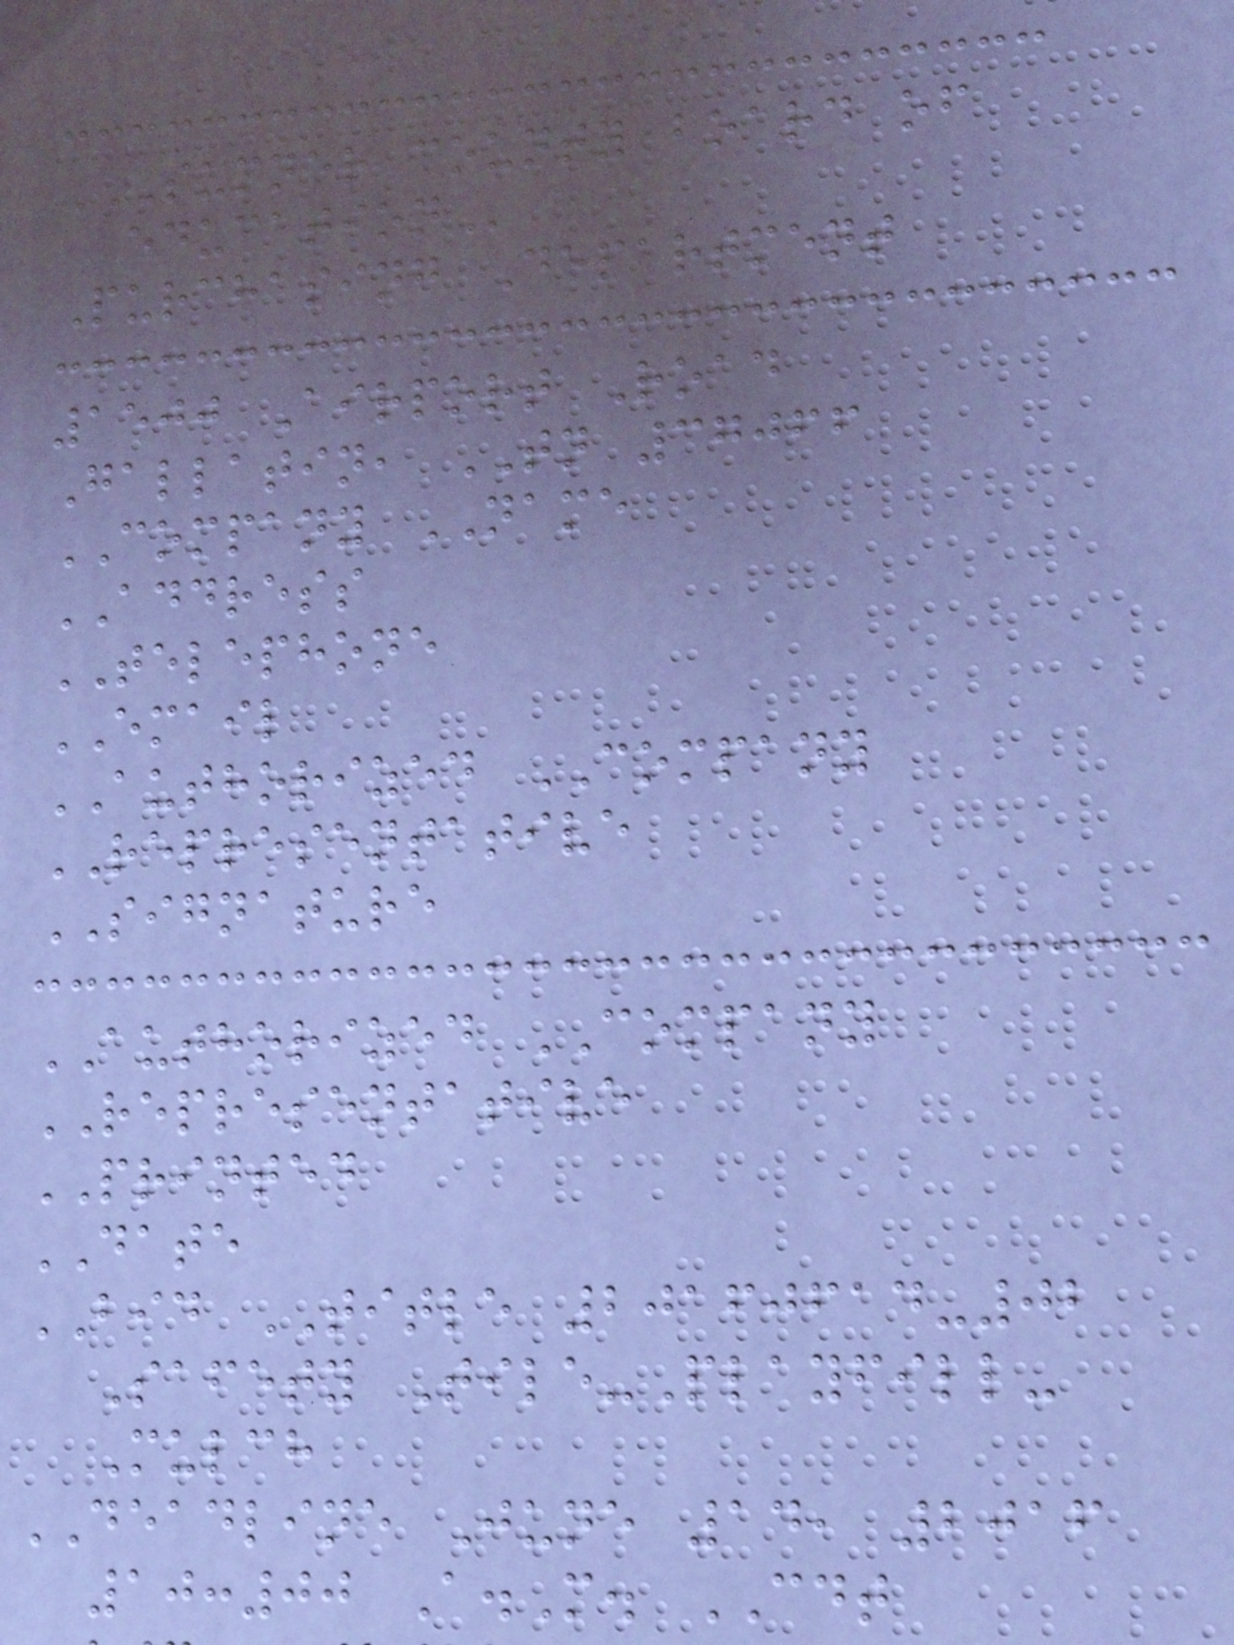SUMNER COUNTY BOARD OF
Purchasing Department
1500 Airport Road
Gallatin, TN 37066
COMPANY NAME
ADDRESS
TELEPHONE
EMAIL
AUTHORIZED COMPANY
REPRESENTATIVE
SIGNATURE
AUTHORIZED COMPANY
REPRESENTATIVE
PRINTED
DATE
BID TITLE 20160614-02
Safety Tile-Playfill-
Mulch
DEADLINE June 14, 2016
10:00 A.M. CDT
